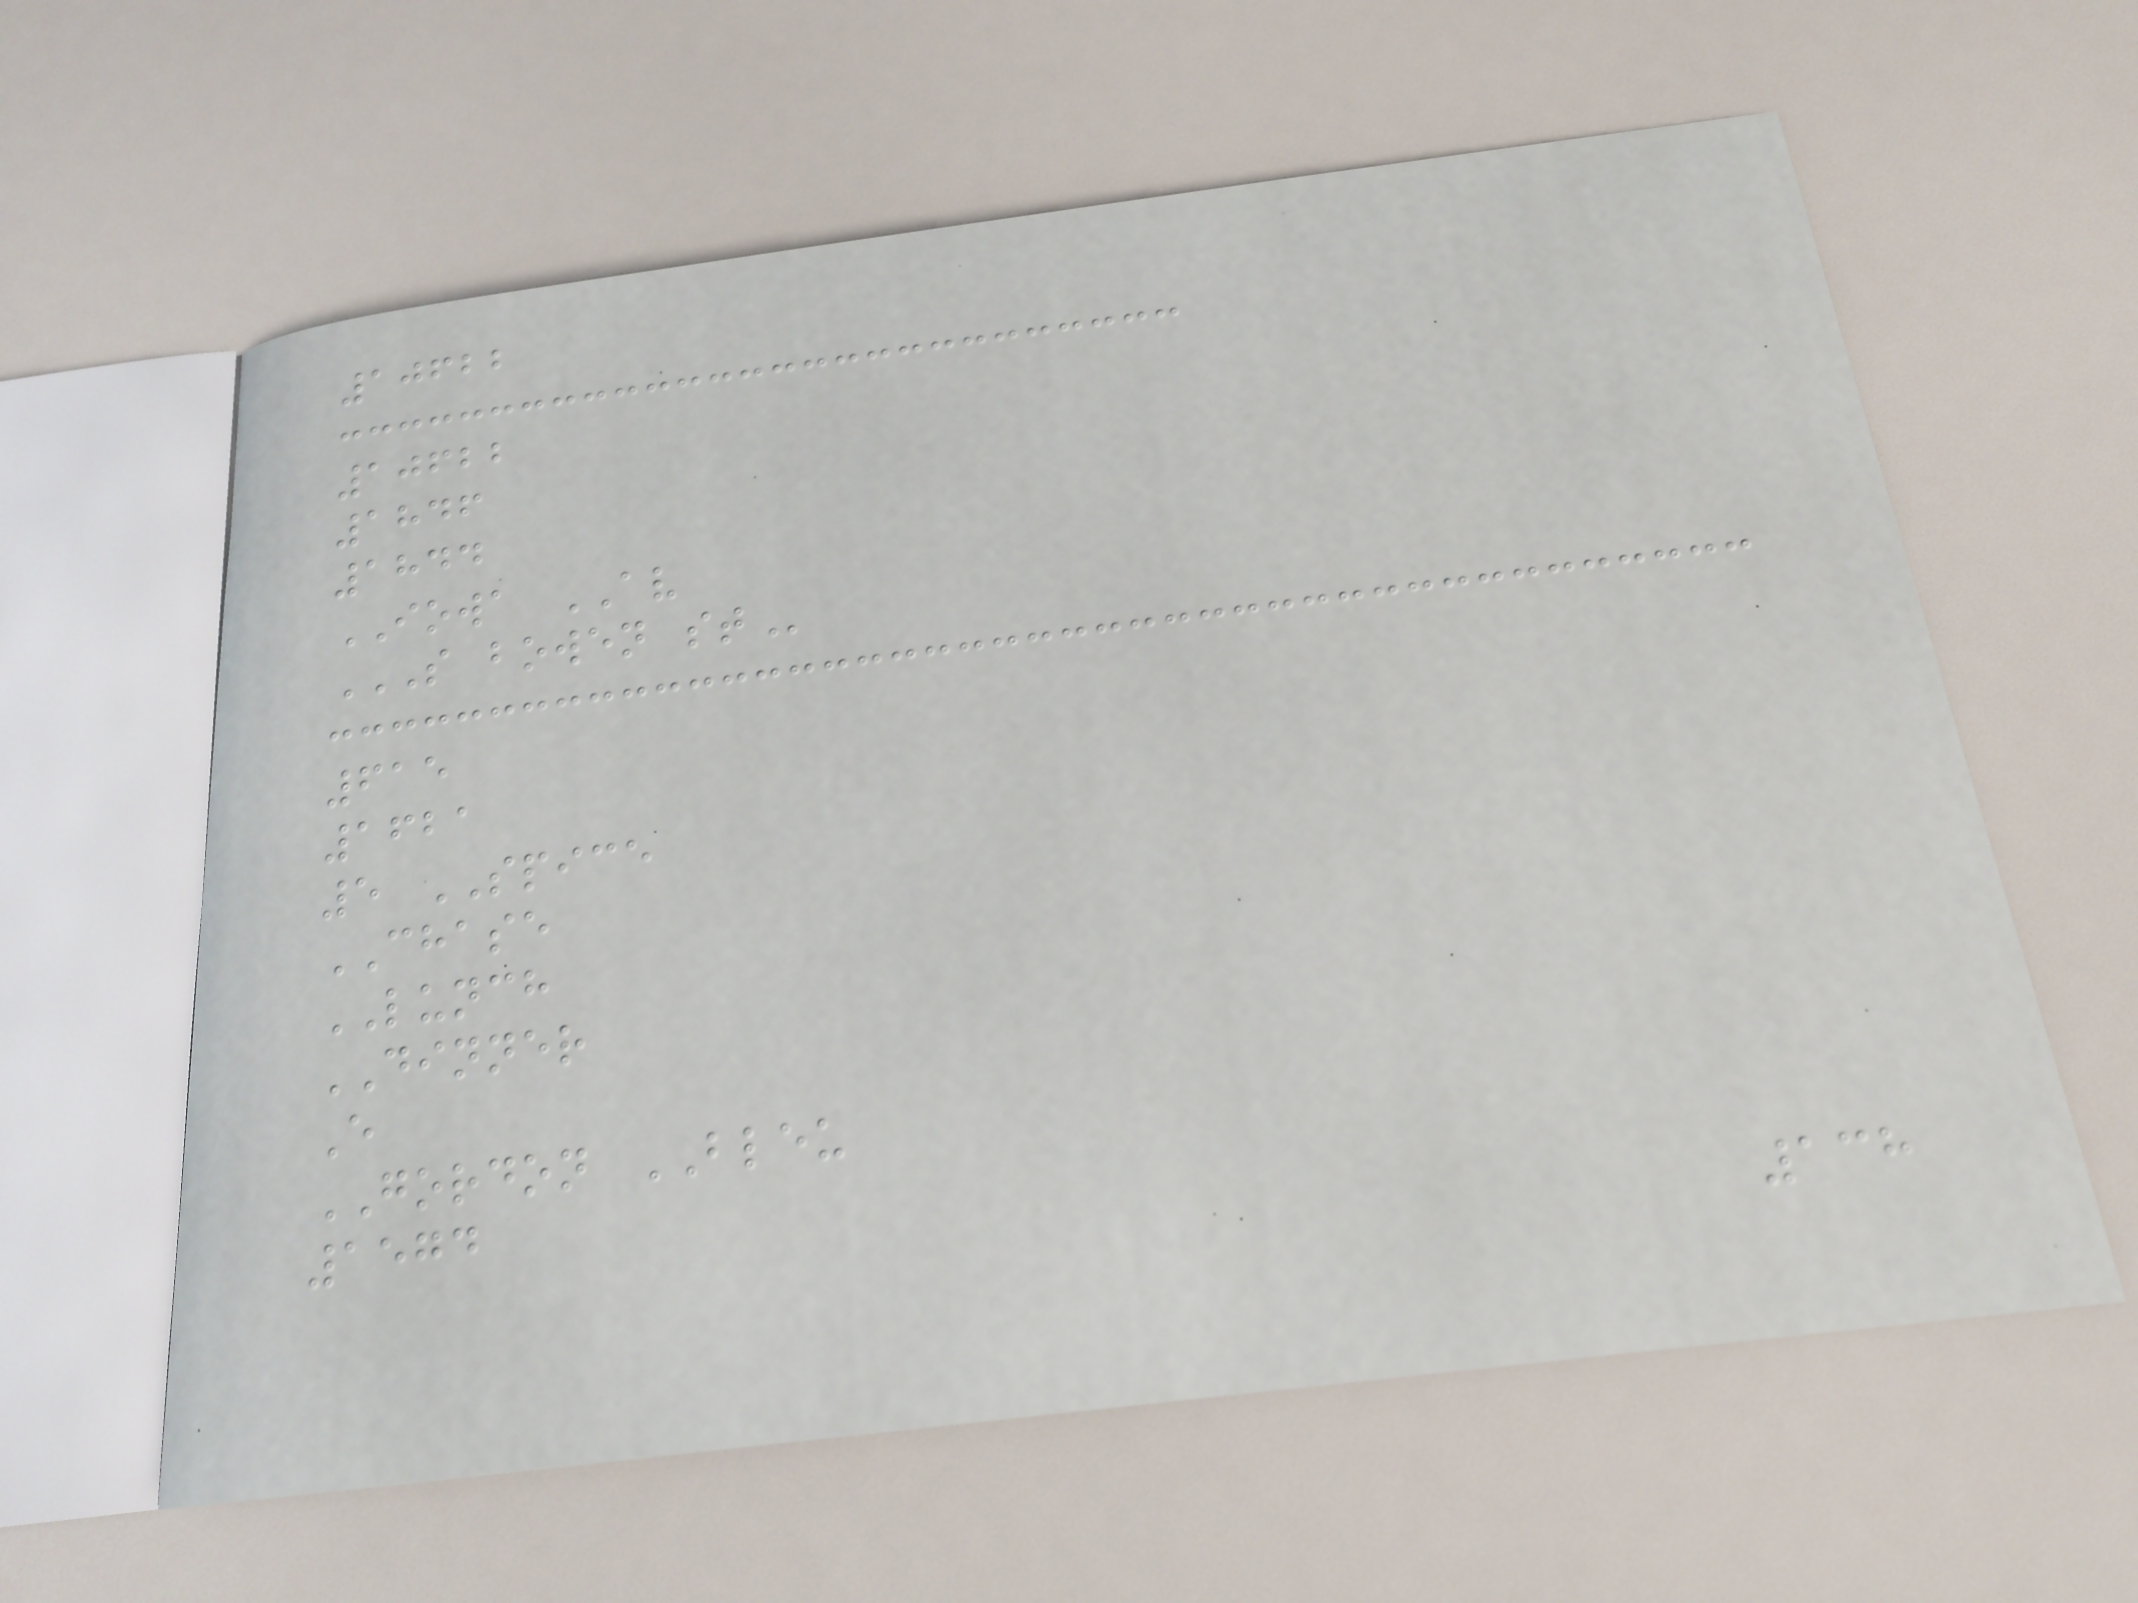10622
10622
1846
1844
IOWA AV
S BOWEN ST
615
1621
5 SPICE
CHASE
LUNCH
DINNER
E
GORDON BLEU
1574
138
